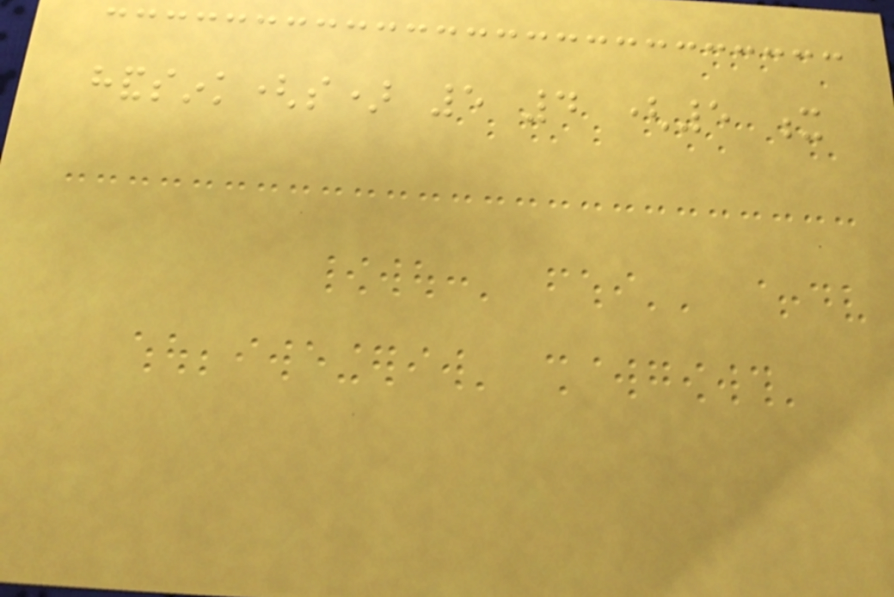handsink(s) 5 4 (5 x
